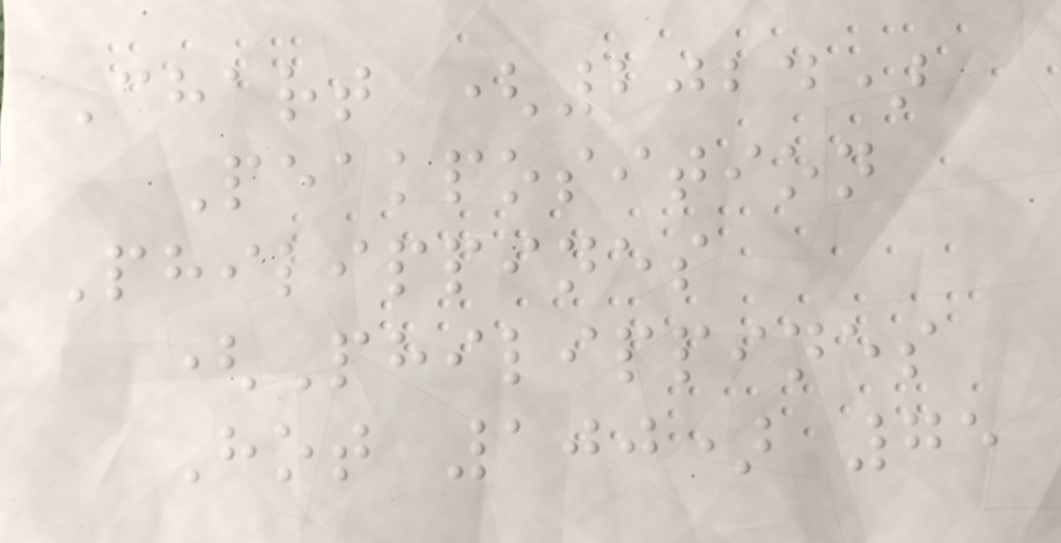Chart (2024)
Peakposition
Philippines
(Philippines
Hot 100) 75
